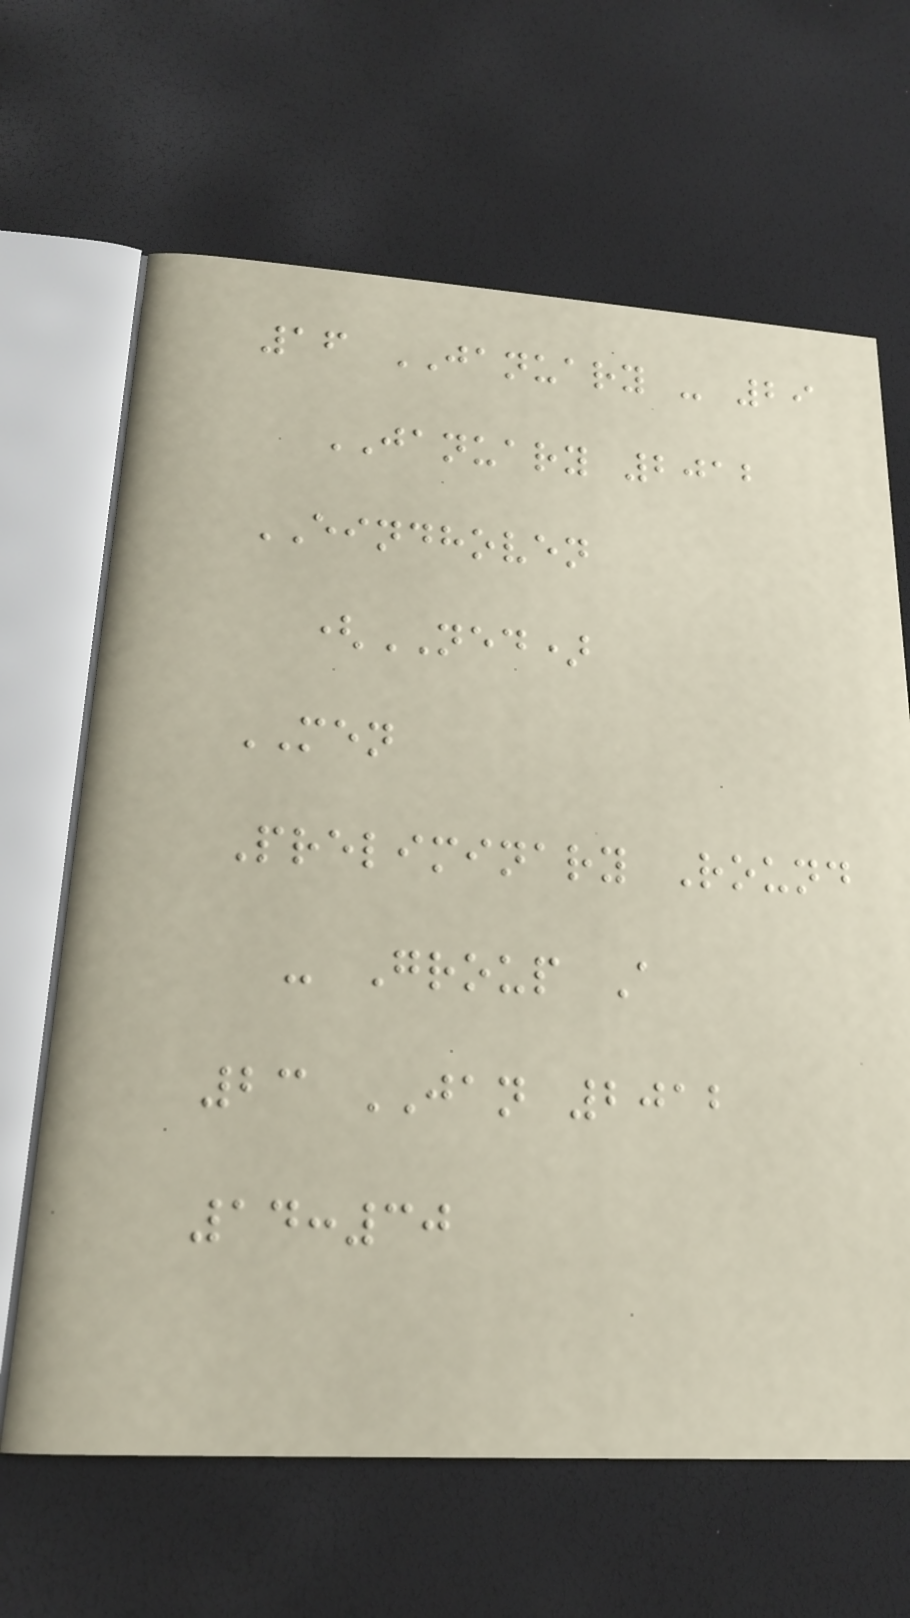16 JANUARY - 29
JANUARY 2012
EINDHOVEN
(NED)
MEN
Preliminary Round
- Group A
23 JAN 2012
14:30
